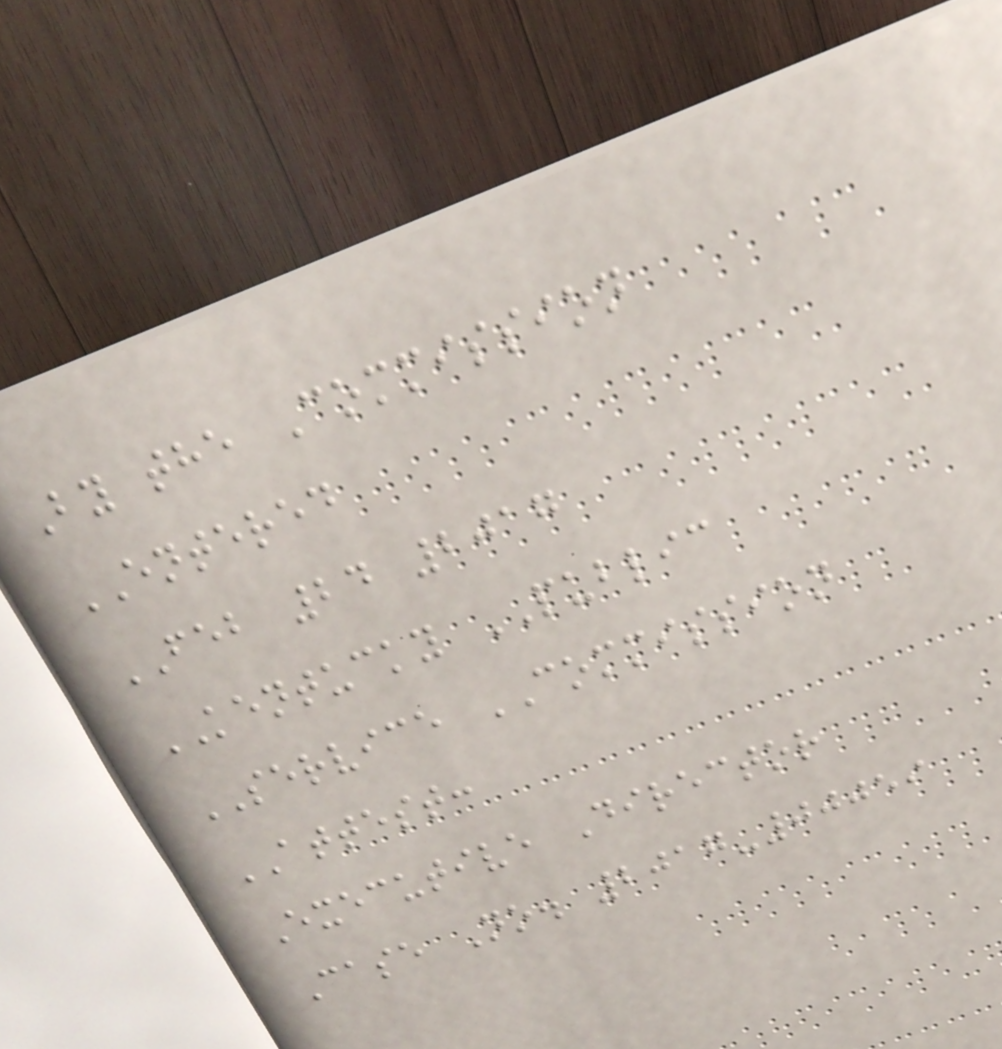By the Commission
ENTERED
FEB 24 2017
KENTUCKY PUBLIC
SERVICE COMMISSION
ATTEST:
Executive Director
Case No. 2017-00059
